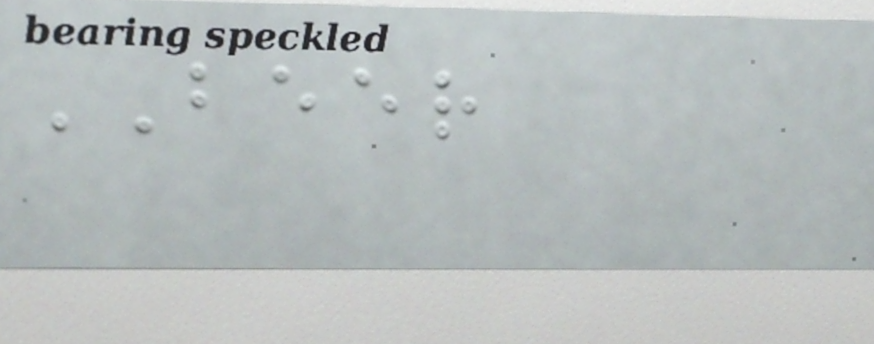BEER
